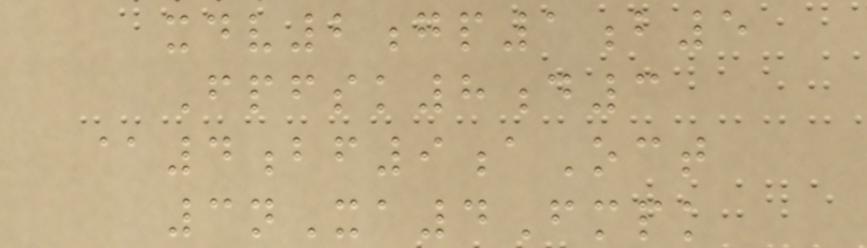xdv2gp1b5
Fpfsk8d3
@4bf9aOct
3nXa4Fmpk
